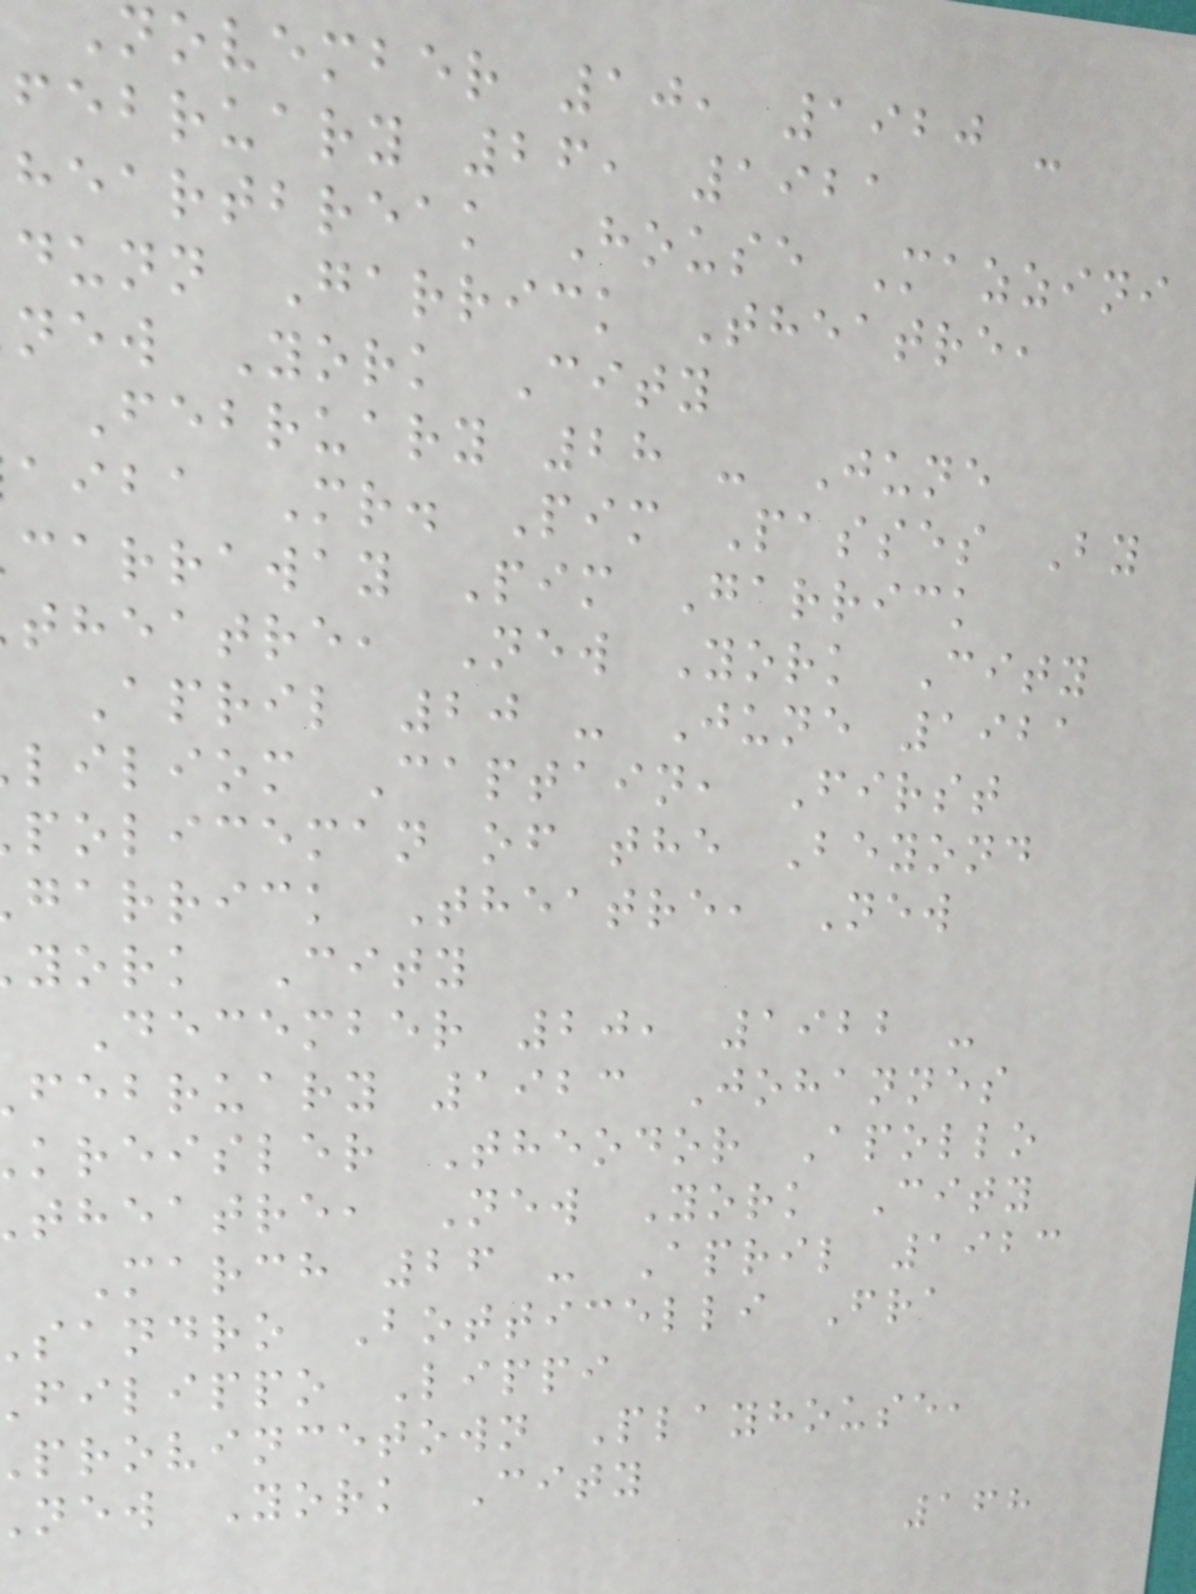november 10, 1920 -
february 26, 1921
heartbreak House Mazzini
dunn Garrick Theatre,
new York City
February 28 - June
aiba Mr. Pim Passes By
carraway Pim Garrick
theatre, New York City
April 20 - June 1921
liliom Captain, First
policeman of the Beyond
garrick Theatre, New
york City
December 20, 1922 -
february 1923 Johannes
kreisler Theodor Apollo
theatre, New York City
March 26 - April 1923
sandro Botticelli Fra
filippo Lippi
provincetown Playhouse,
new York City
168
